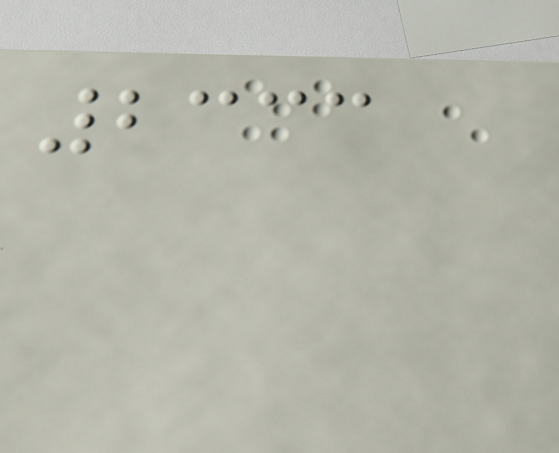2333
